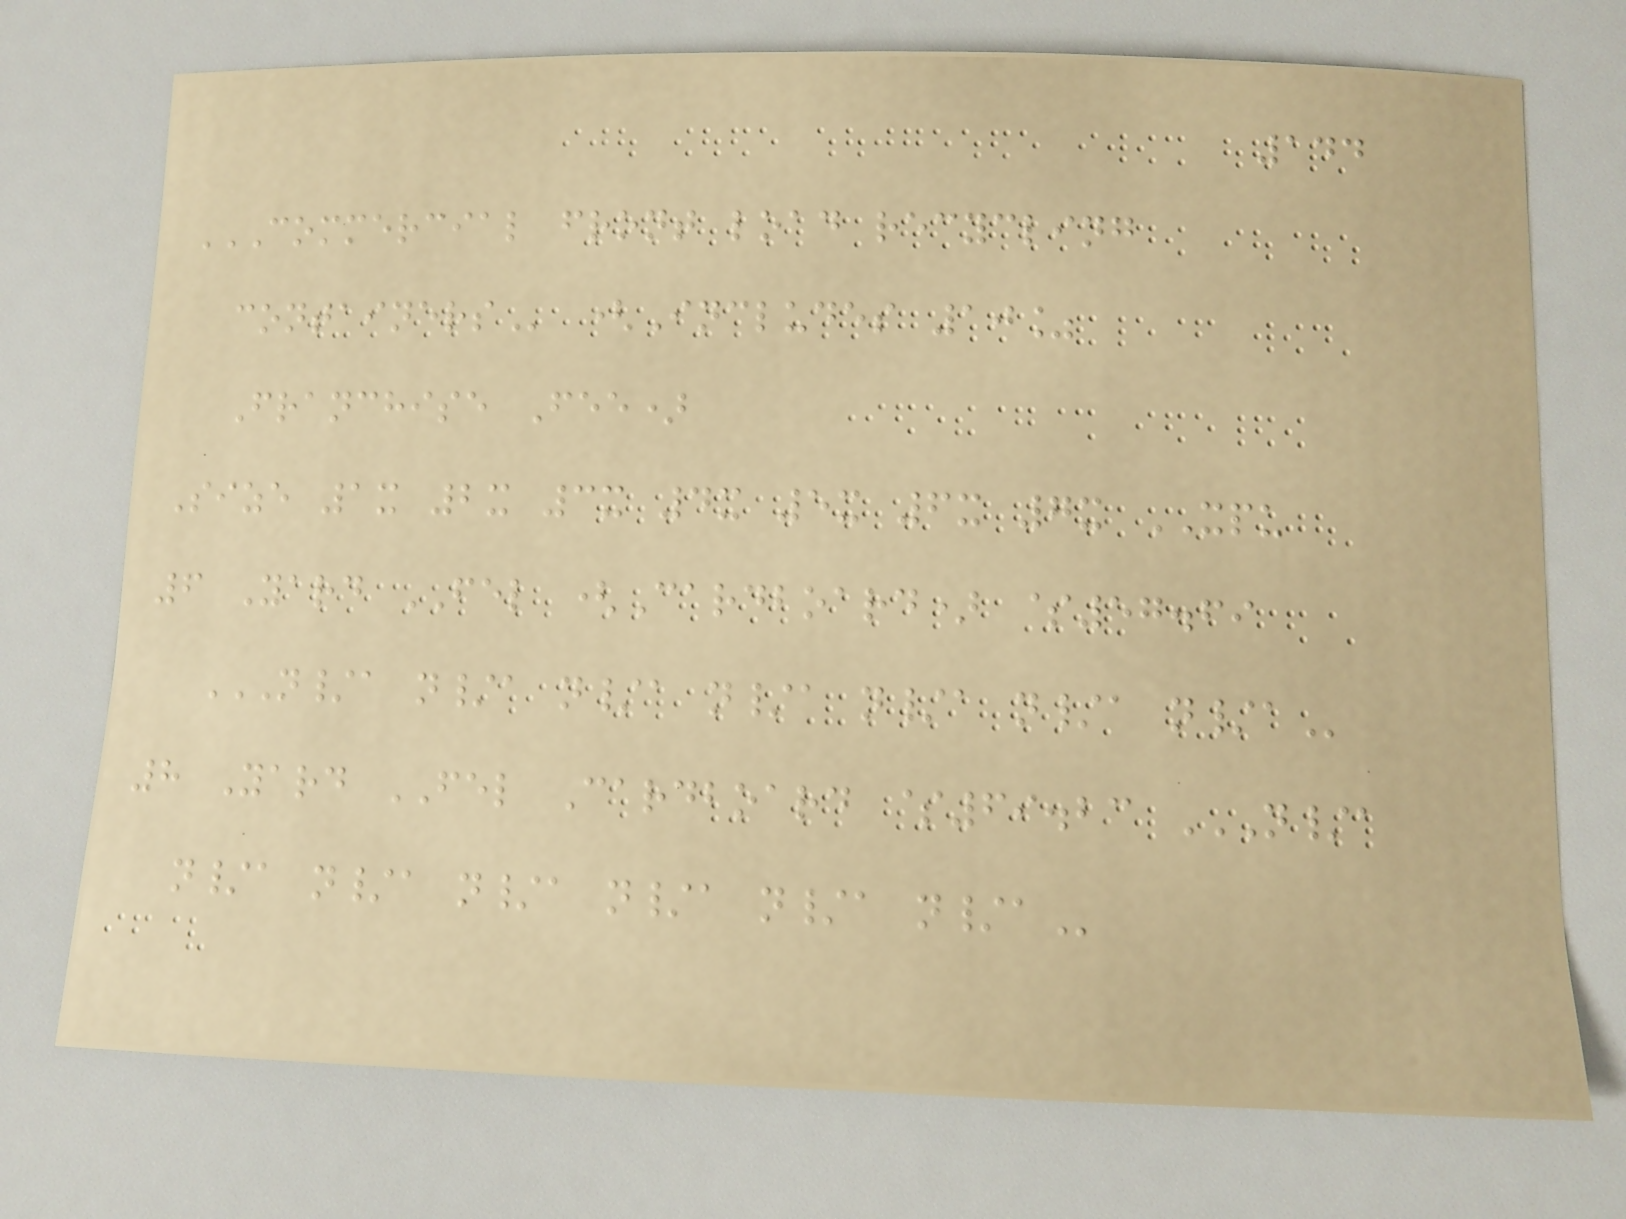144
COMMERCIAL FRONT LOAD RECYCLING
CONTAINERS (Includes 10%
Franchise Fee)
Size 1x 2x 3x 4x 5x 6x 7x XPU
6 Yard FEL (Cardboard) $57.69
N/A N/A N/A N/A N/A N/A N/A
8 Yard FEL Cardboard $69.23 N/A
N/A N/A N/A N/A N/A N/A
